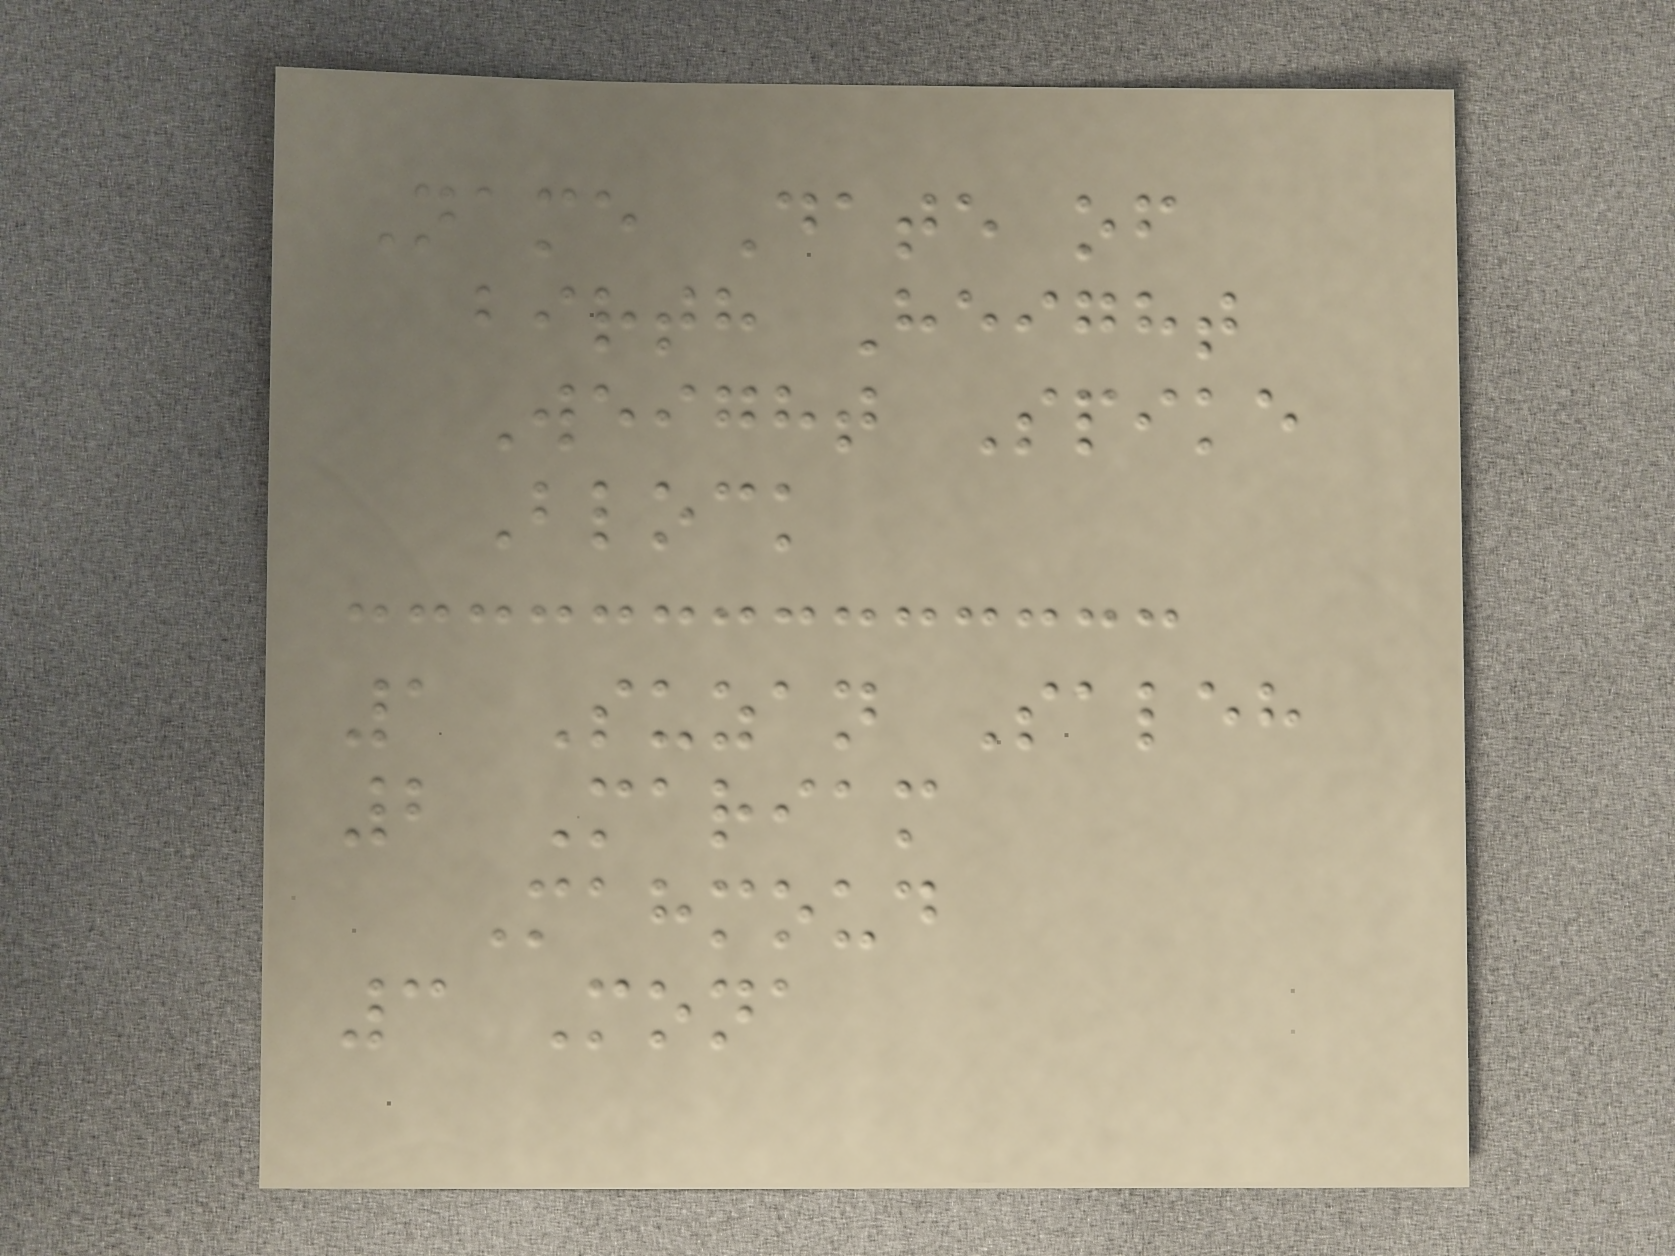Name Date of
birth Height
Weight Spike
Block
1 Suzan Saleh
2 Mariam
Mahmoud
3 Mona
